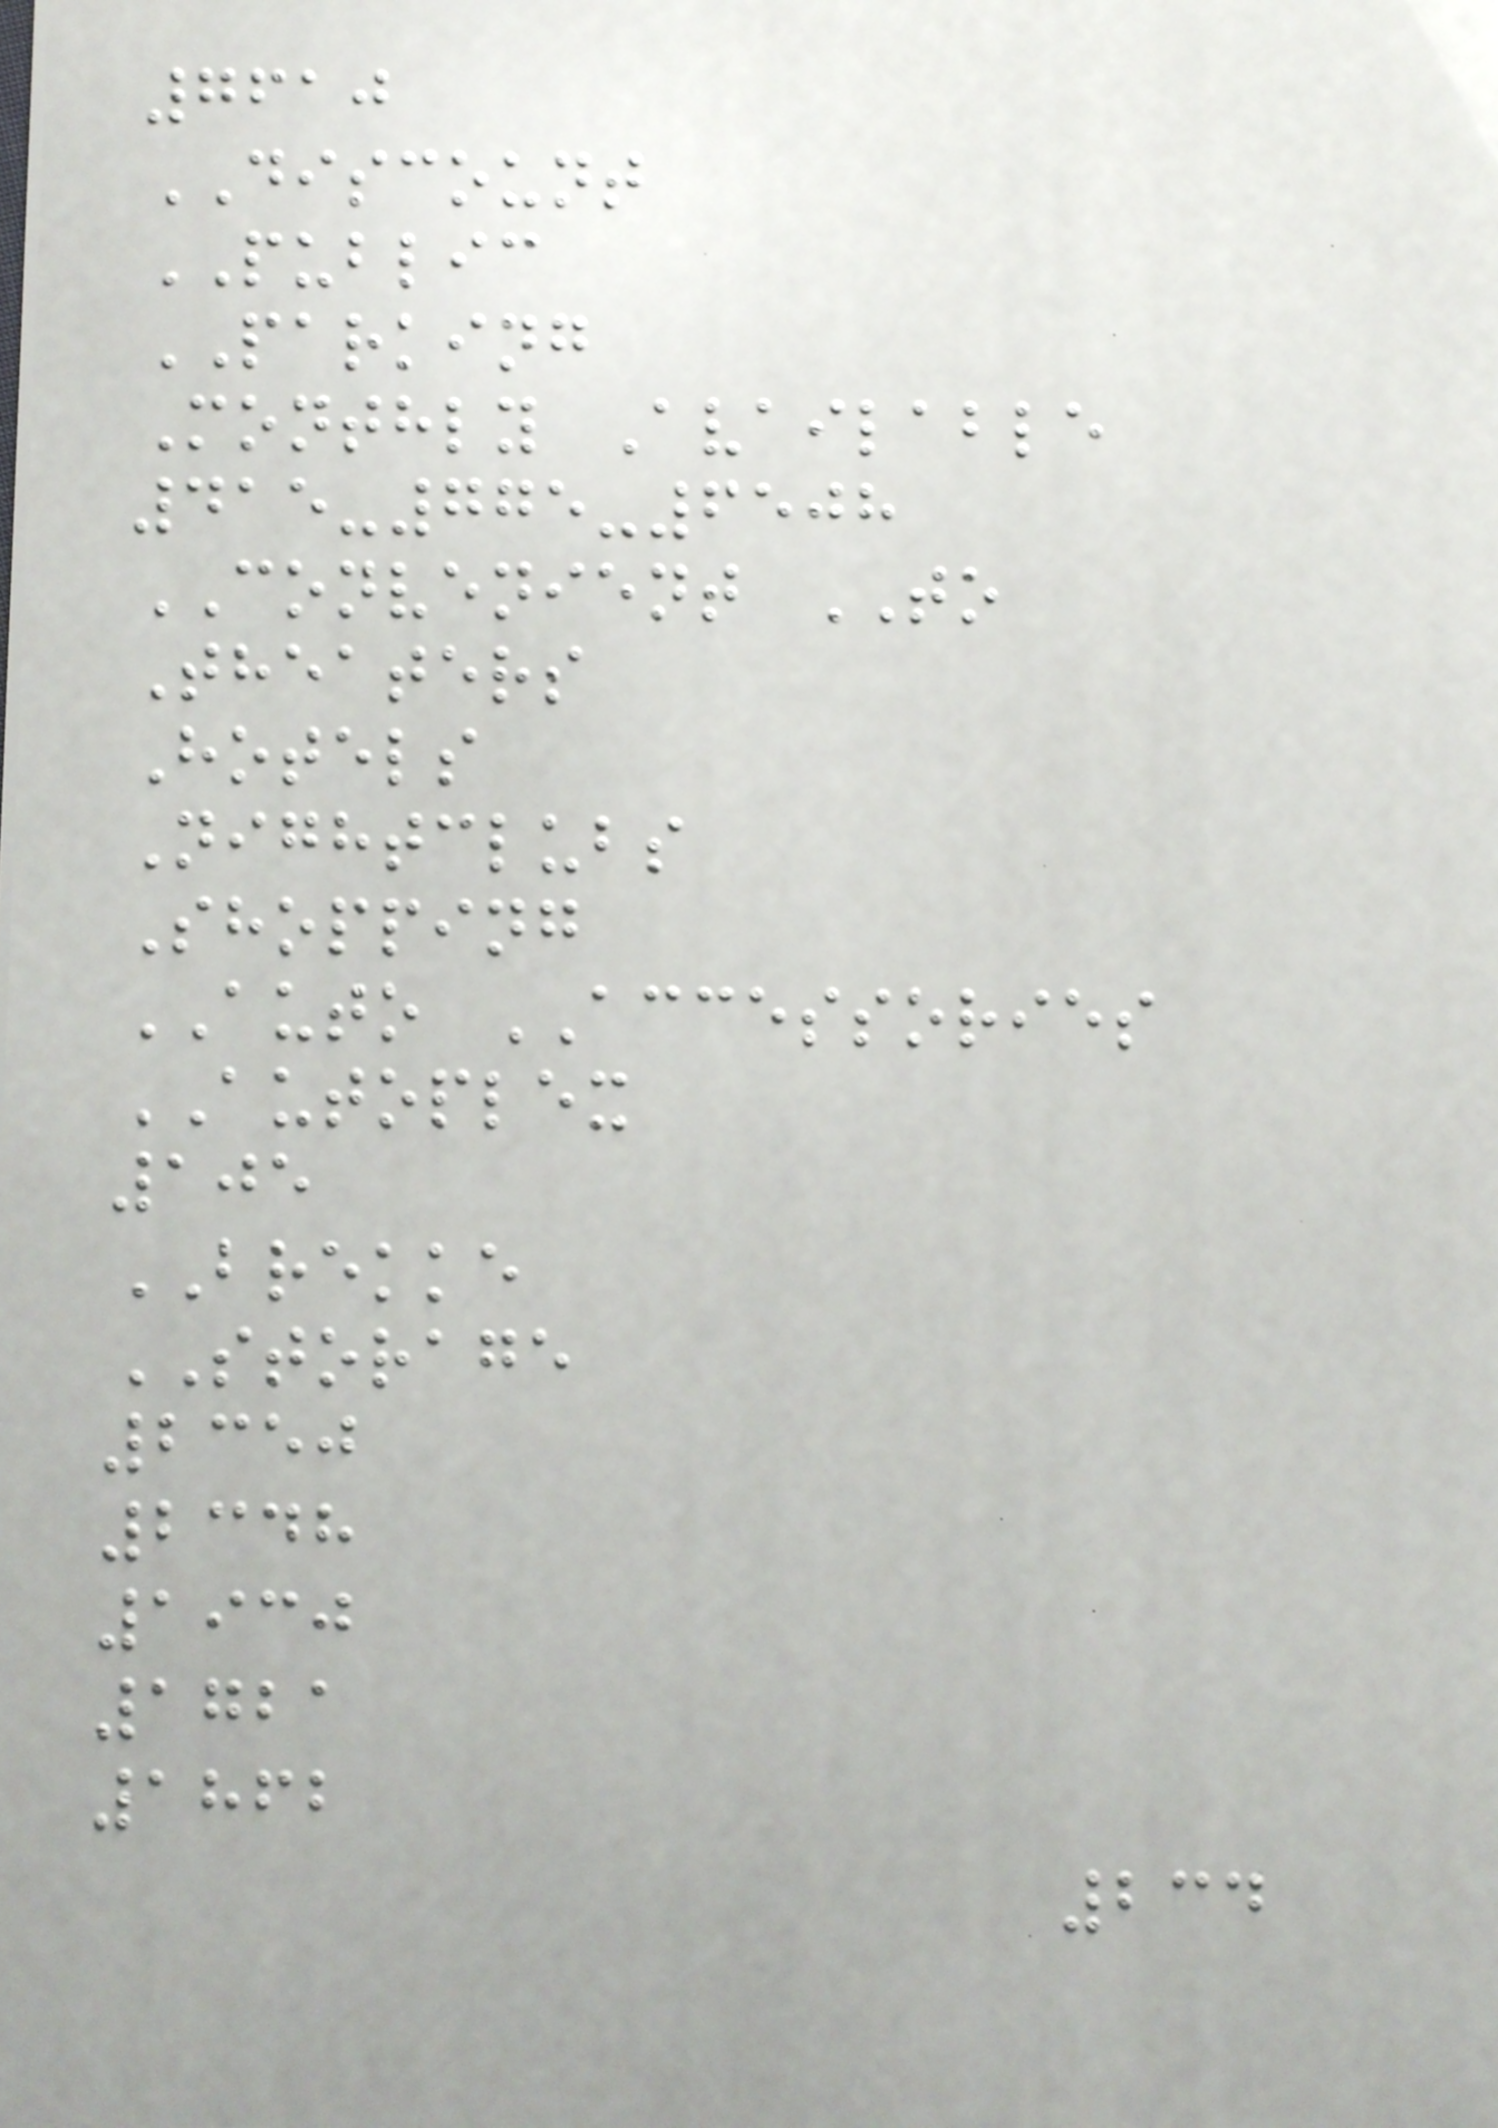7610
DISCOUNT
PUBLIC
PARKING
Monthly Available
415-775-6508
CONVENIENT TO
Theaters
Hotels
Nightclubs
Shopping
AUTO ACCESSORIES
AUTOPLEX
105
BREKKE
STORAGE
2350
2348
1930
1721
1862
234
